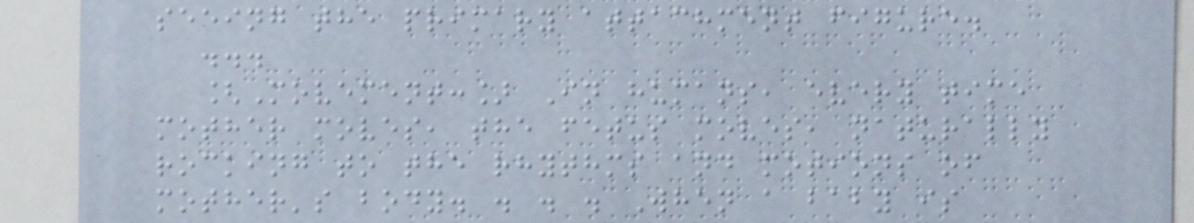seeing the primary attachment figure.
...
[Movement:] In humans, every time
mother moves, the fetus moves, naturally
rocking to the rhythms and motions of
mother's body. . . . When a baby is
